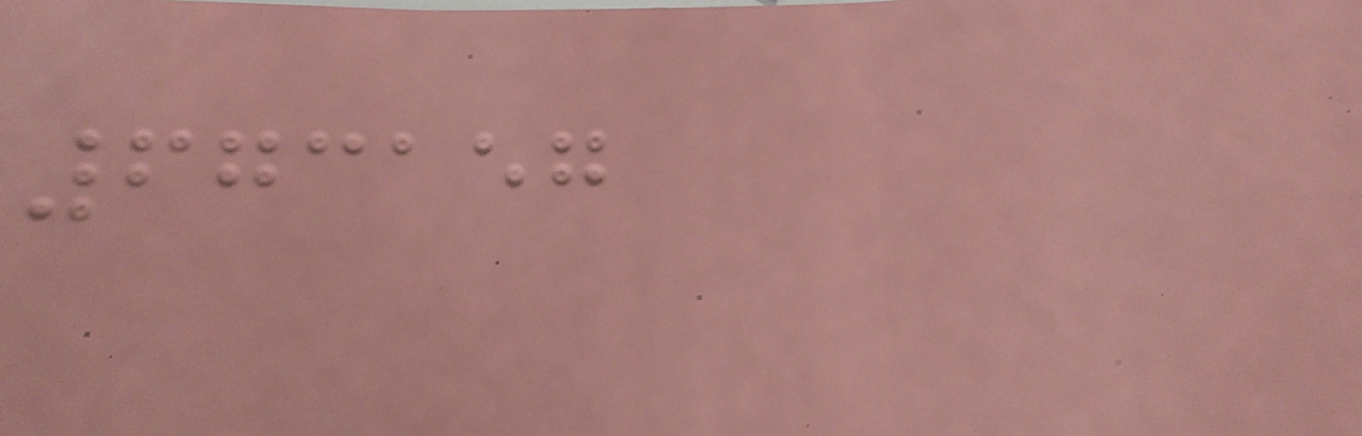673157
